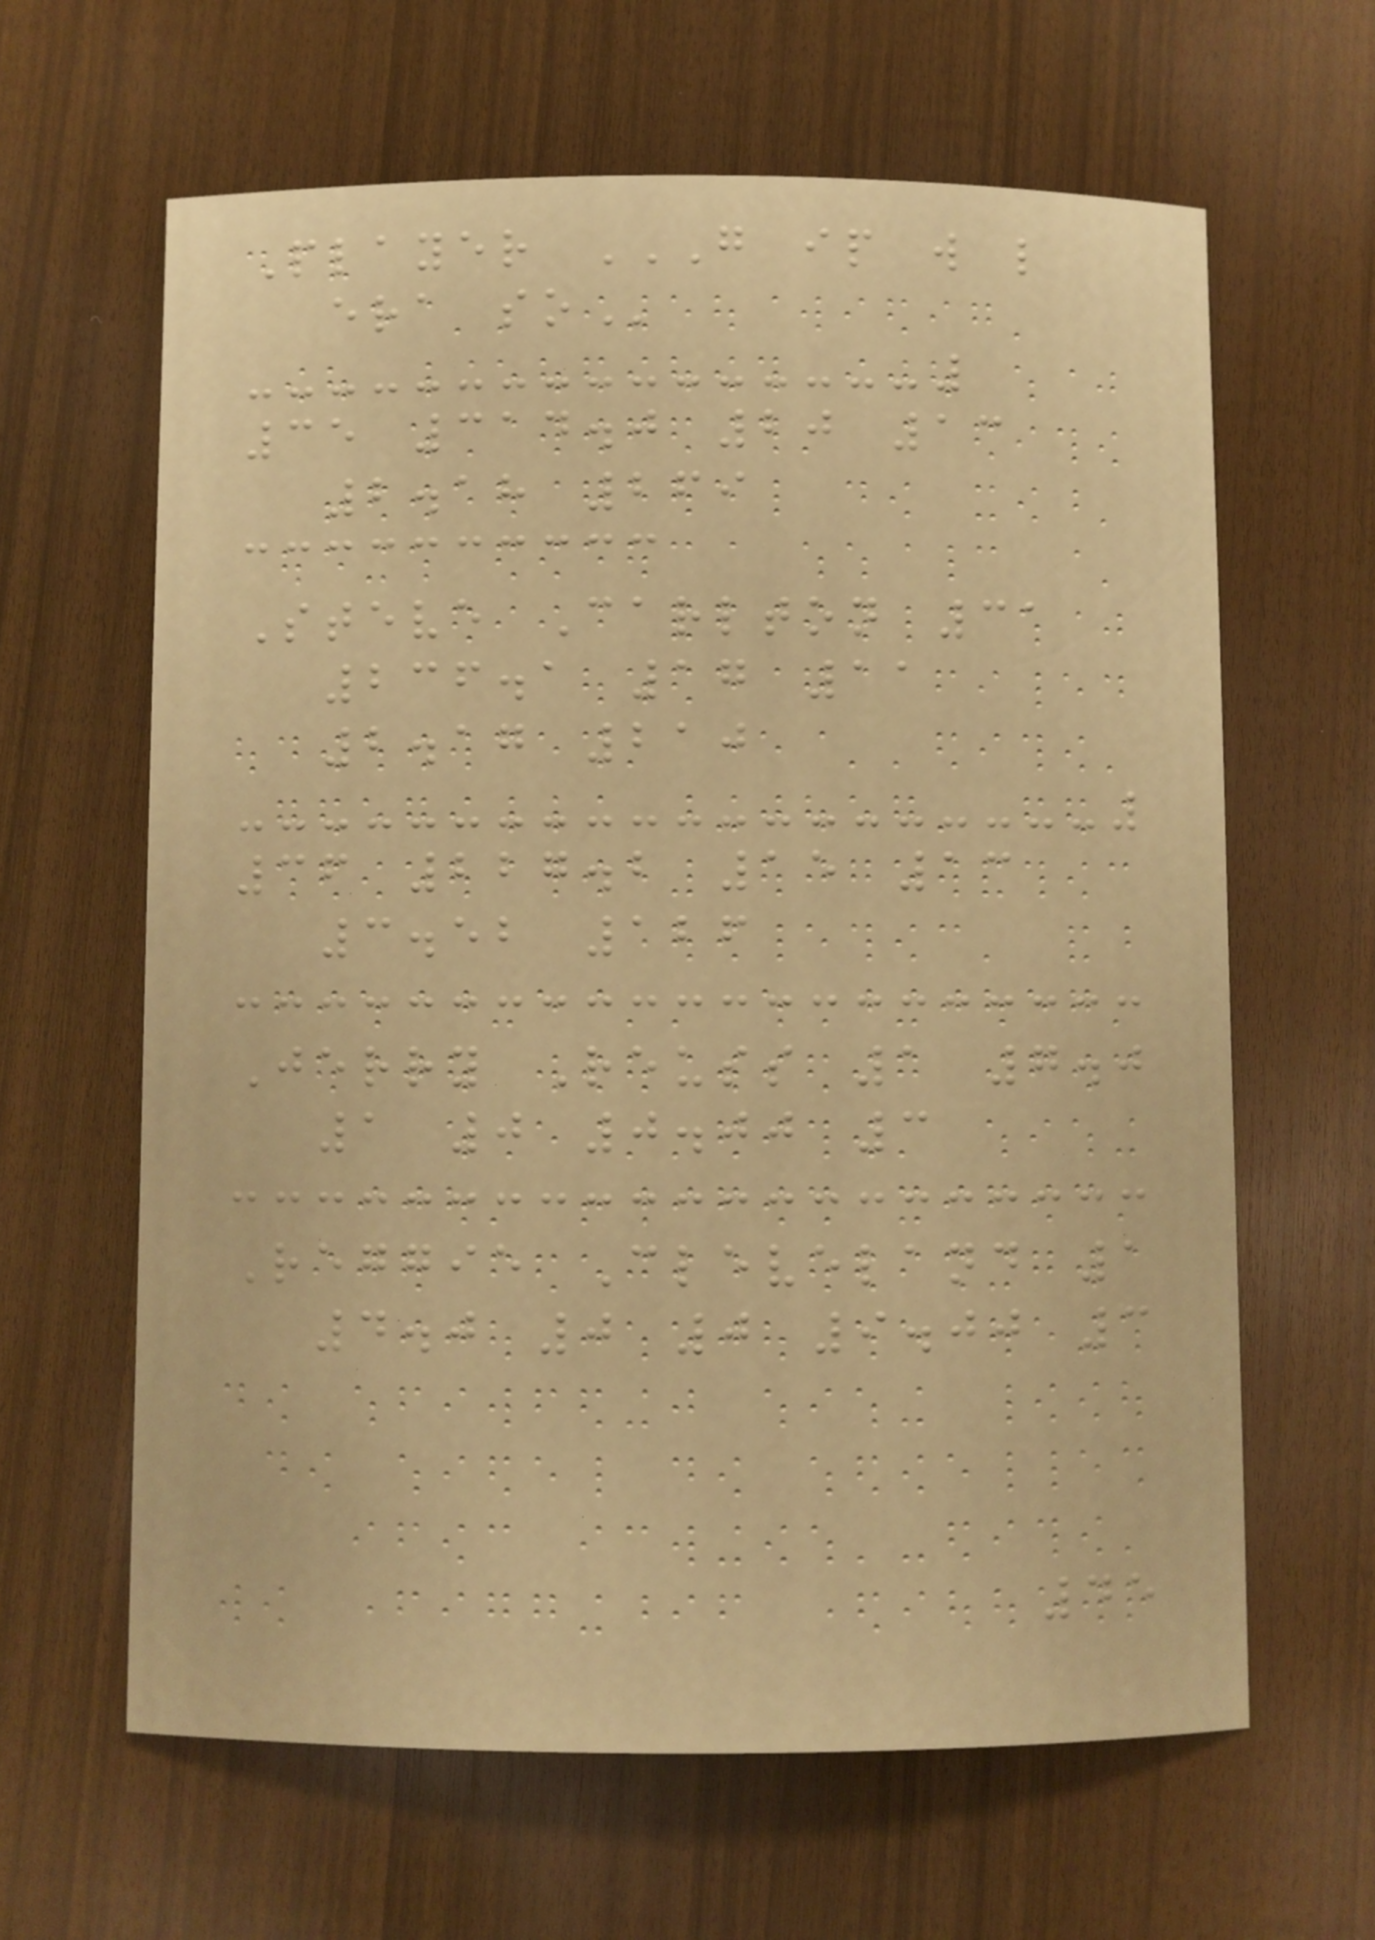Player G IP W L
ERA SO
35 314.0 20 13
2.18 269
Steve Carlton 31
236.1 17 11
2.17 210
36 227.2 15 13
3.52 126
Jerry Reuss 1 7.0
1 0 0.00 3
Reggie Cleveland 1
4.0 0 0 9.00 3
45
